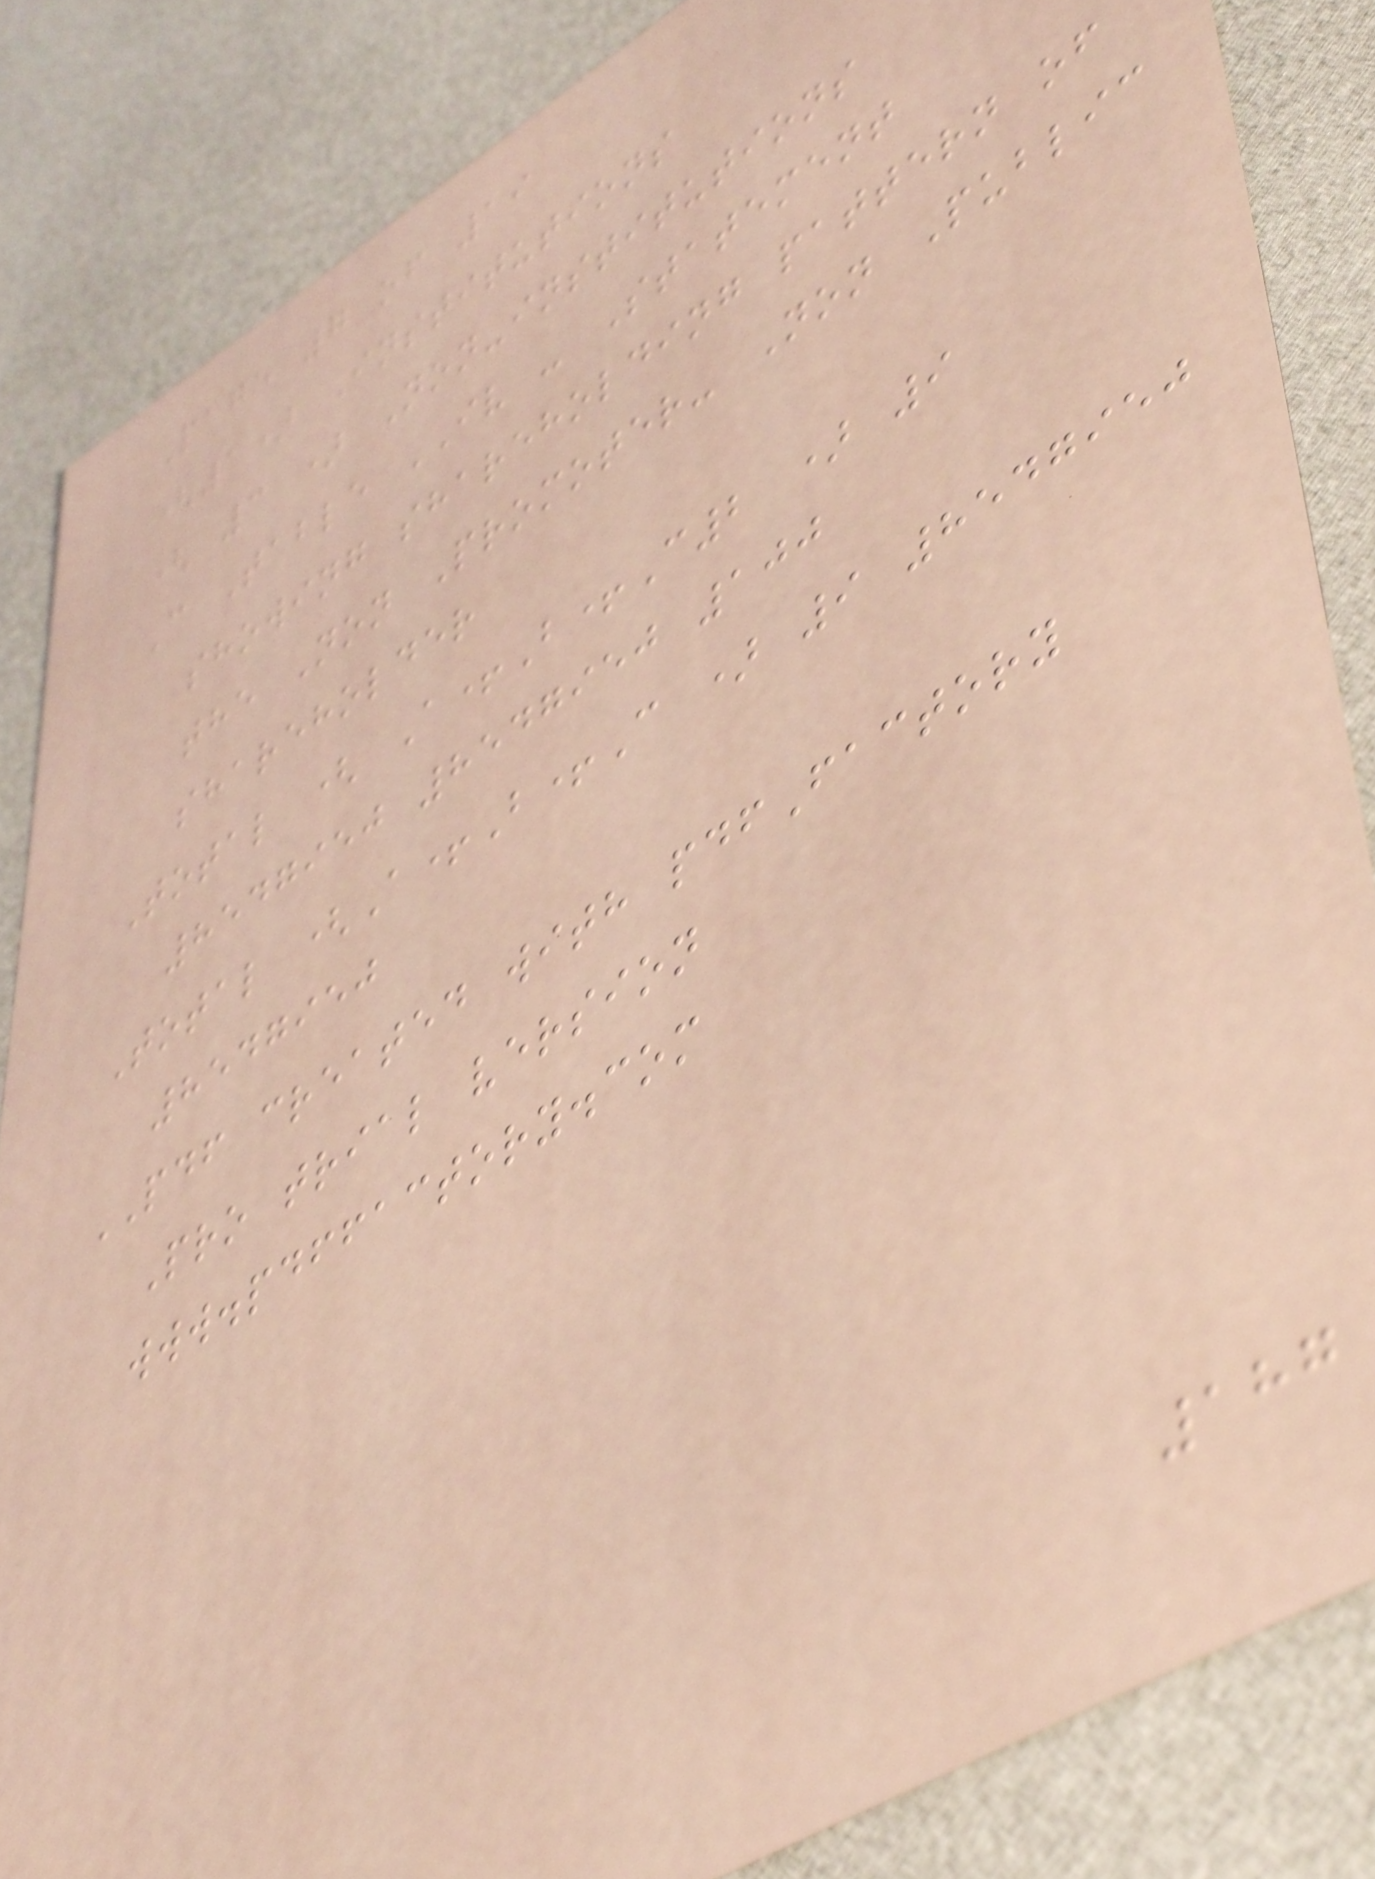Page 7 of 19
(1) Institutions
( 3 ) Non-institutions
C Table IV - Statement
showing shareholding pattern of
the Non Promoter- Non Public
shareholder
Total ( A+B+C2 ) 9
8547950 8547950 100
Total (A+B+C ) 9 8547950
8547950
PDF created with pdfFactory
Pro trial version
www.pdffactory.com
187
